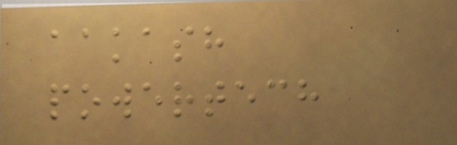aakash
powertech
